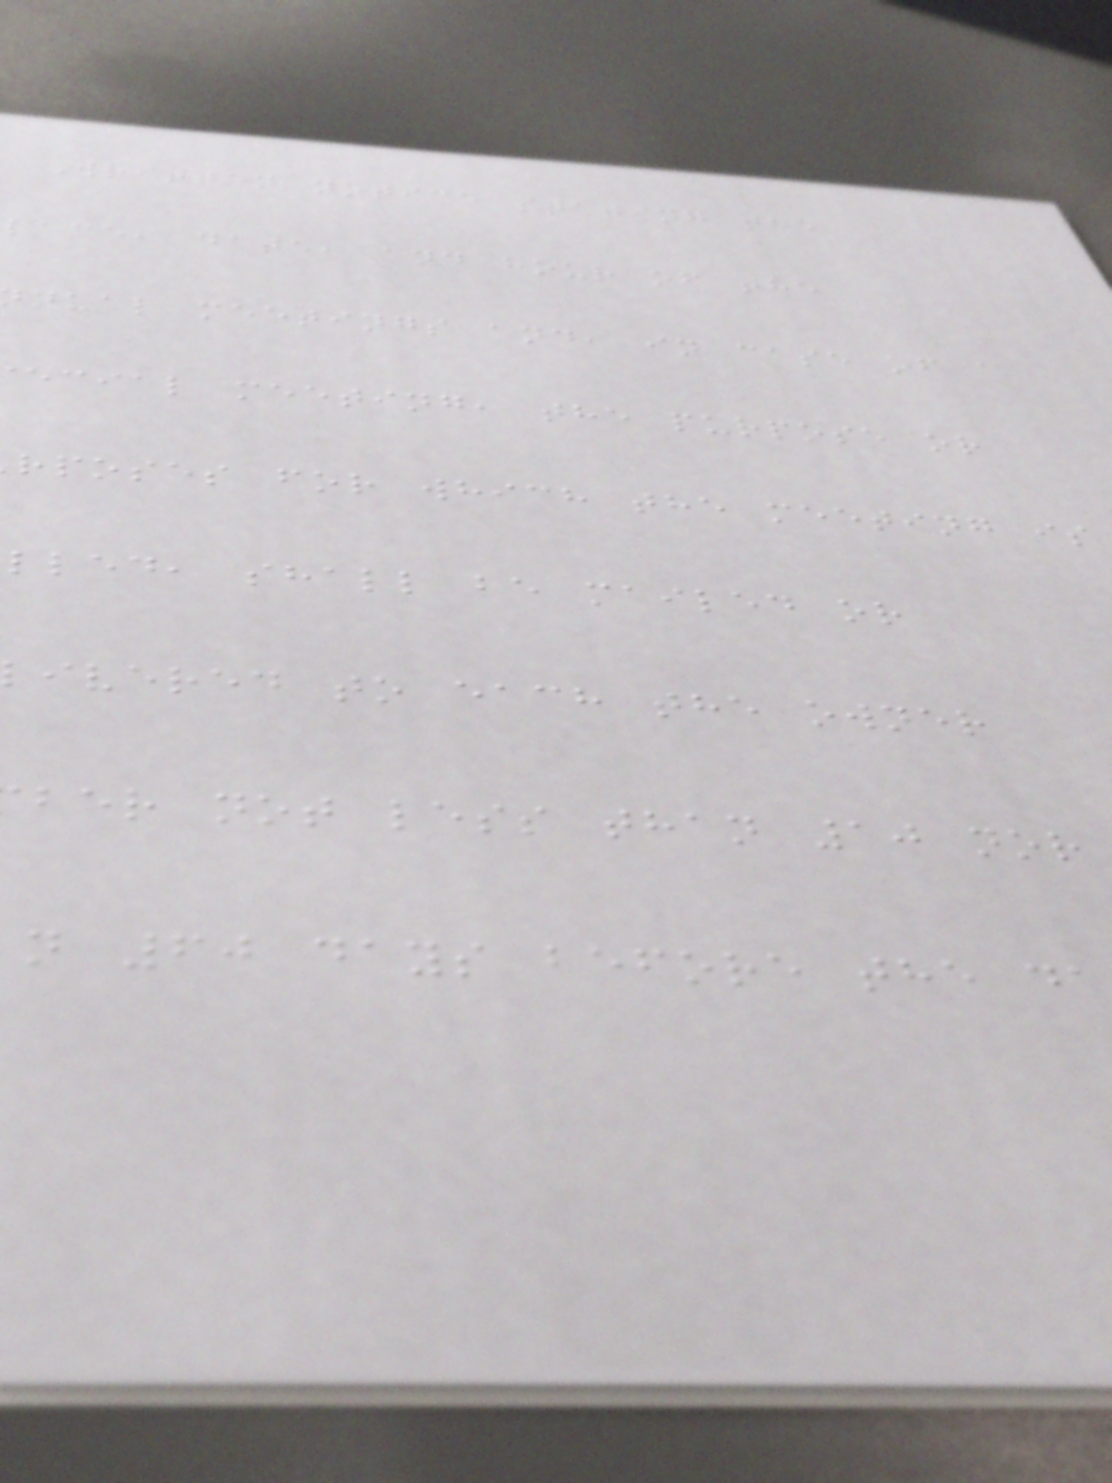Written notice stating the
lace, date, and hour of the
nual meetings and, in case of a
ecial meeting, the purpose or
rposes for which the meeting is
lled, shall be mailed or
ivered to each the owner
ber not less than 10 nor
n 60 days before the da
